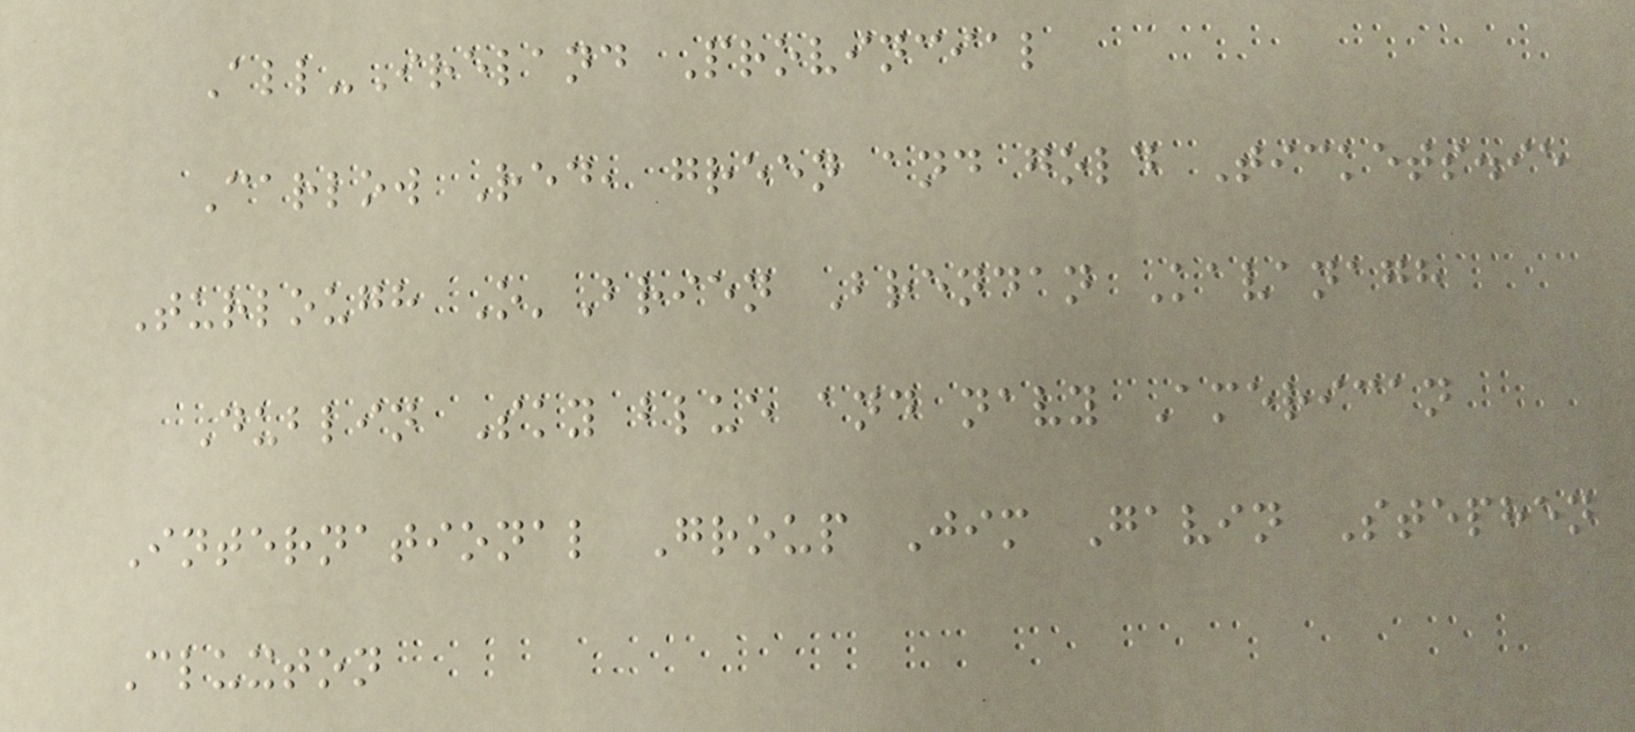All-Ireland Provincial
Carlow Red, green and gold Tickets.ie
Turlough O'Brien Brendan Kavanagh
Dublin Sky blue and navy American
International Group Jim Gavin Stephen
Cluxton
